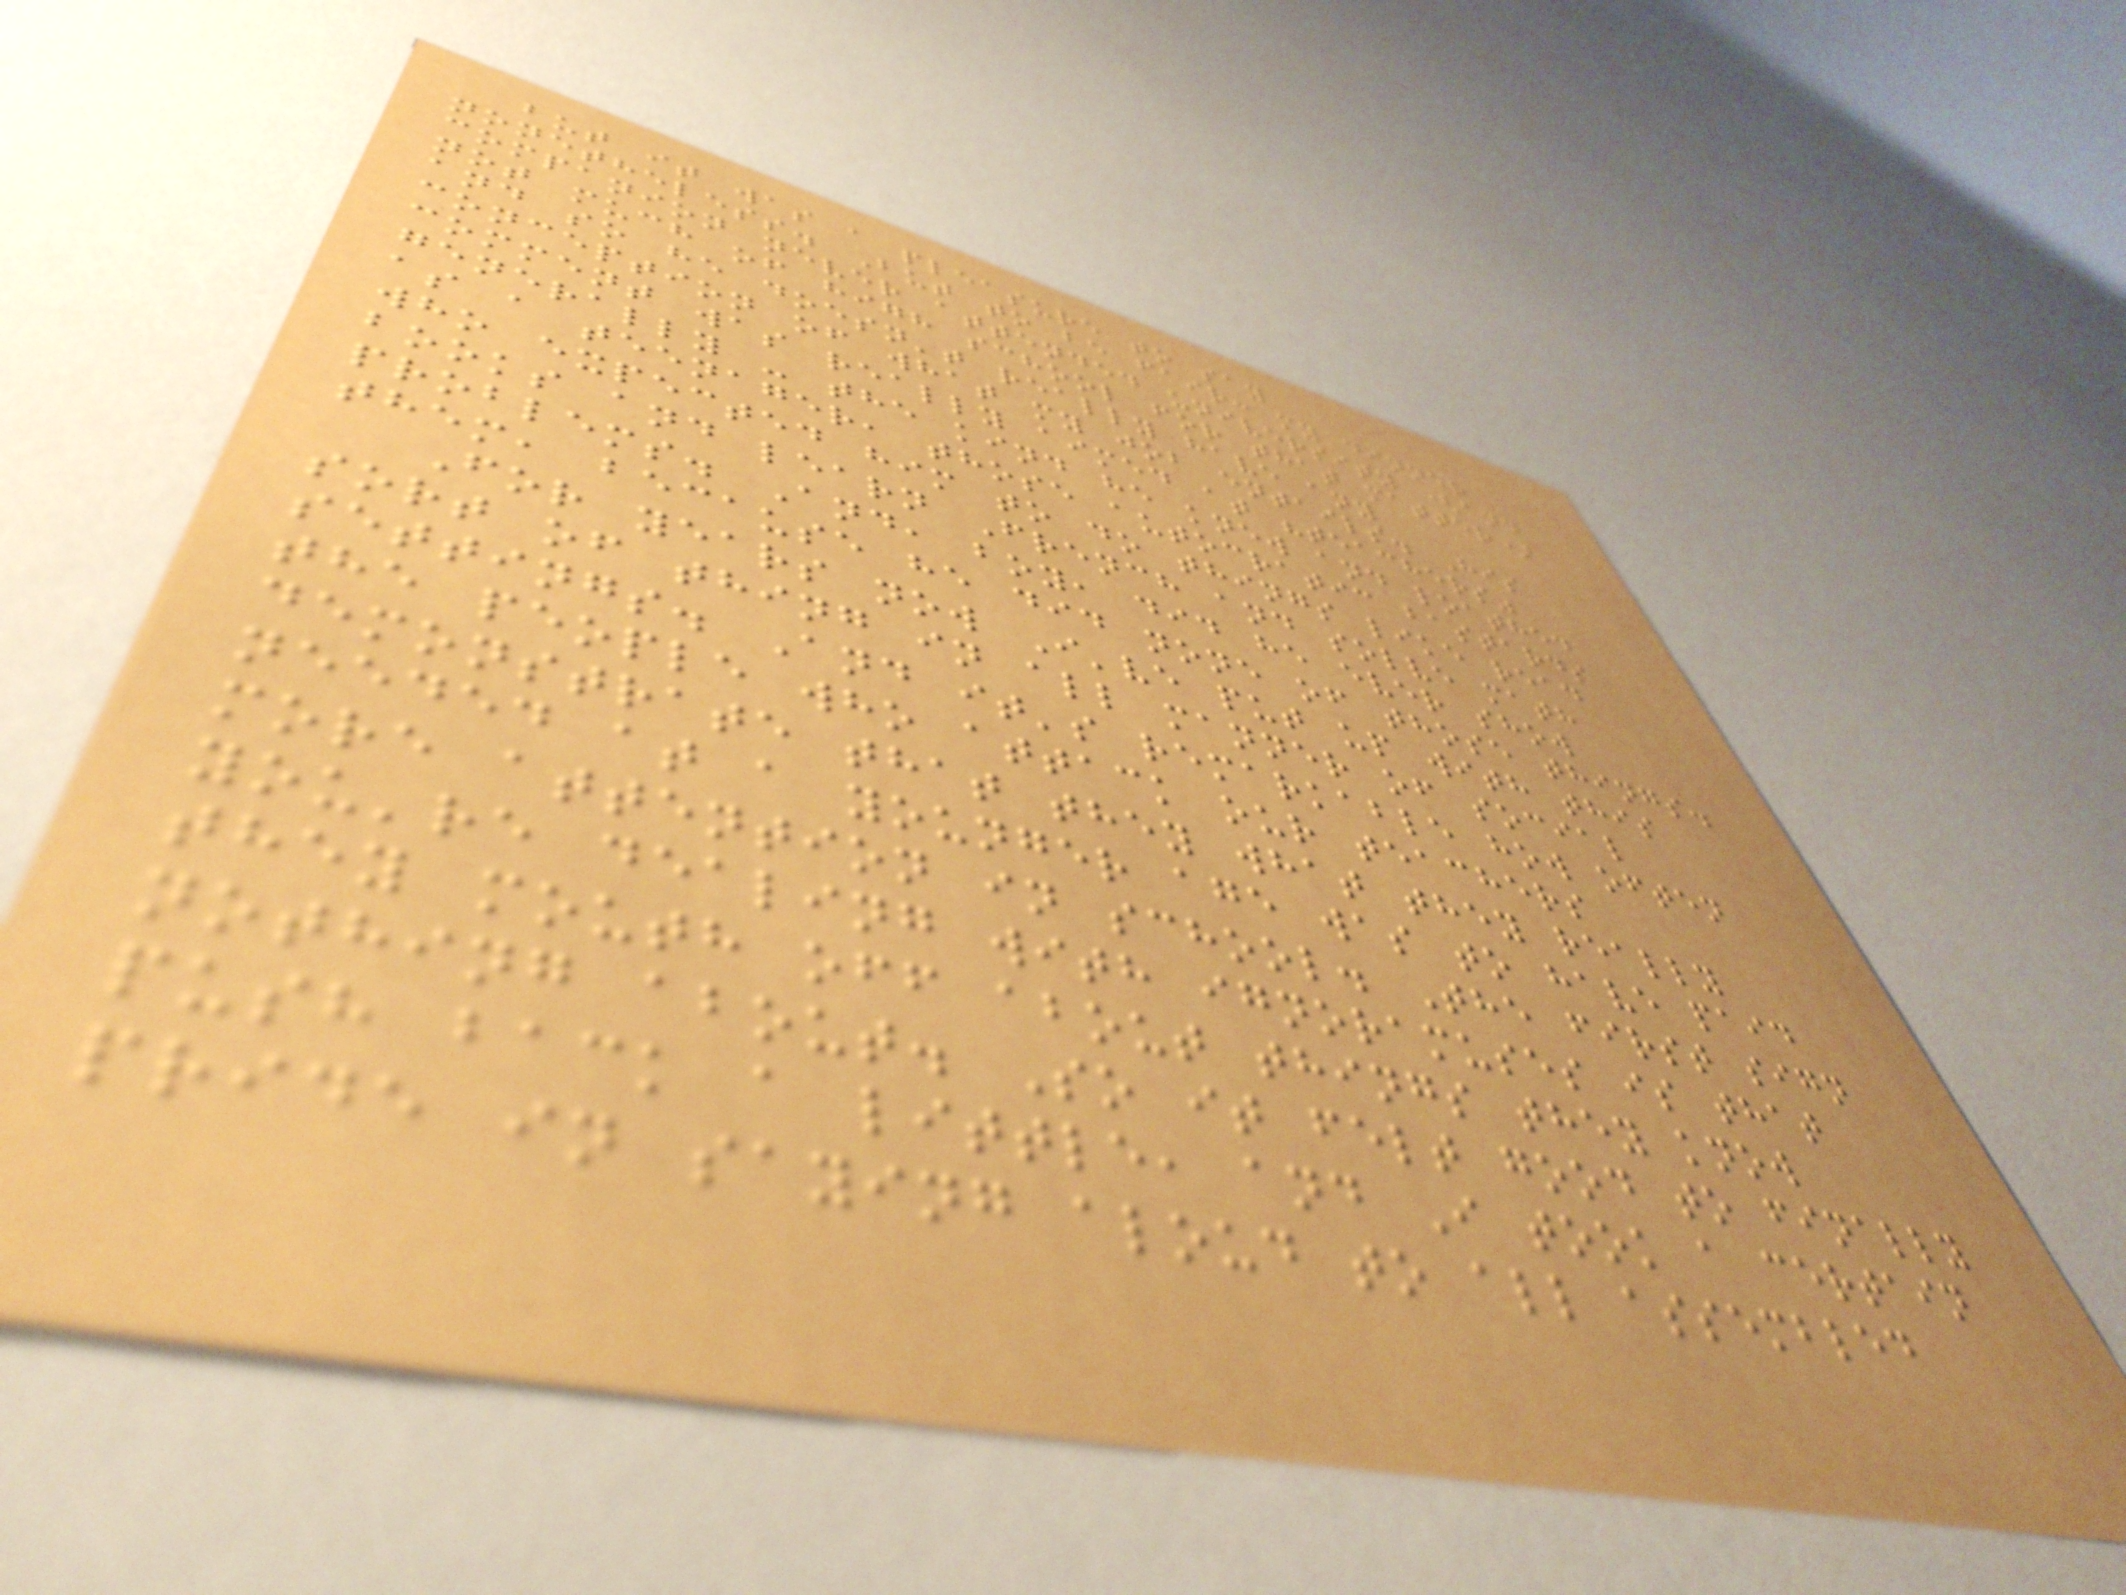but it was a pleasure to say
nonetheless. But to be fair: my dinner
companion never attended university (and
not much of high school for that matter)
and so he doesn't really have any
conception of what my job entails. His
comment was really aimed at "teachers"
generally - the kind he knew and loathed
as a teenager, those autocratic bastards
who expected him to do things like read
books and learn French and solve math
problems. And, boy, did he ever show
them, because he did none of those things.
For years now I've put up with this
sort of thing in all manner of social
settings. And it's remarkable how often
the people who attack our teachers
demonstrate that they what they really
needed at a younger age was to have paid
more attention in school. The first sign
you're dealing with ignoramuses is that
they mouth off about things they know
nothing about. So it felt good to finally
push back a little, and I took a certain
pride in saying aloud to all assembled
